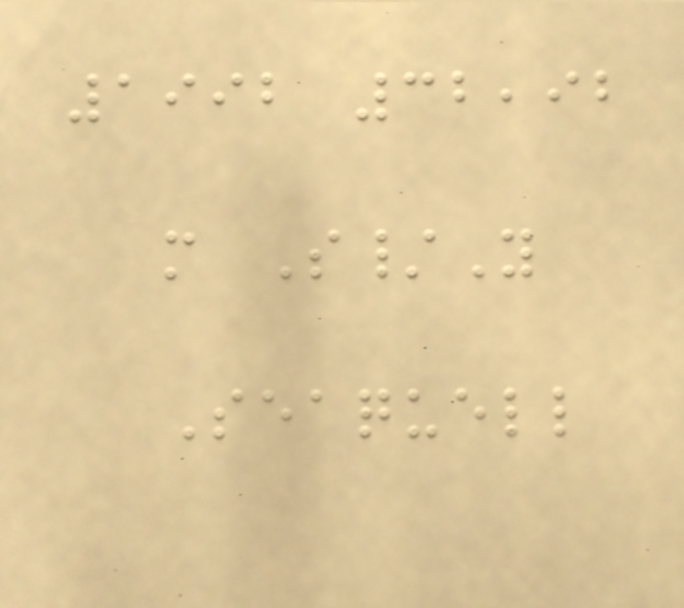1992 32,92
m S/Y
Seaquell
